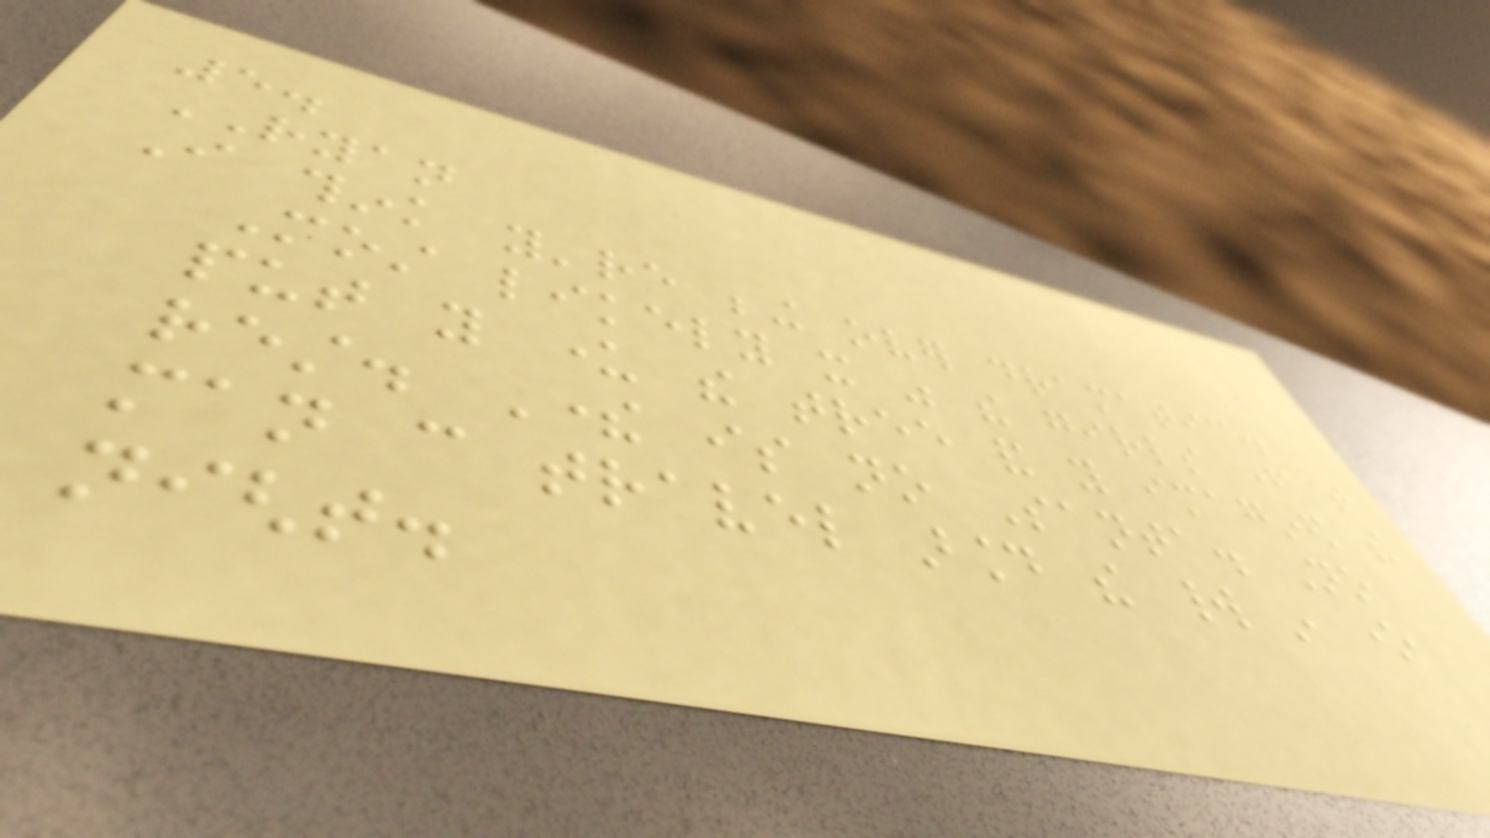5.
RYAN
I think you're being over dramatic.
Most likely it was the girls father that
put you under the tree and you imagined the
rest. There is no Santa. No
man can travel around the world in one
night.
